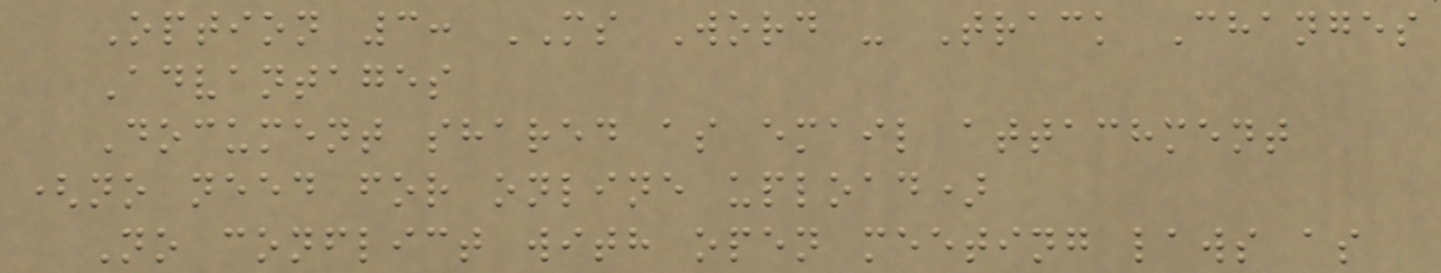Option 3: MS Word - Track Changes
Advantages
Document shared as email attachment
(no need for online upload)
No conflict with open meeting laws as
